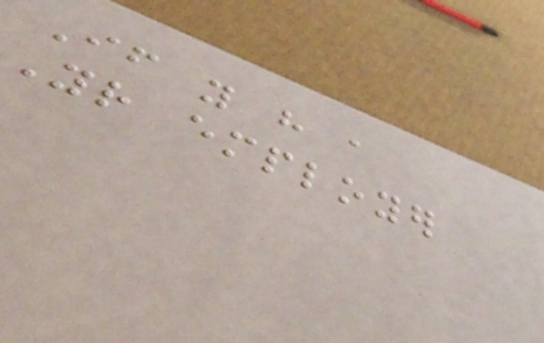If you have a
Your employer
